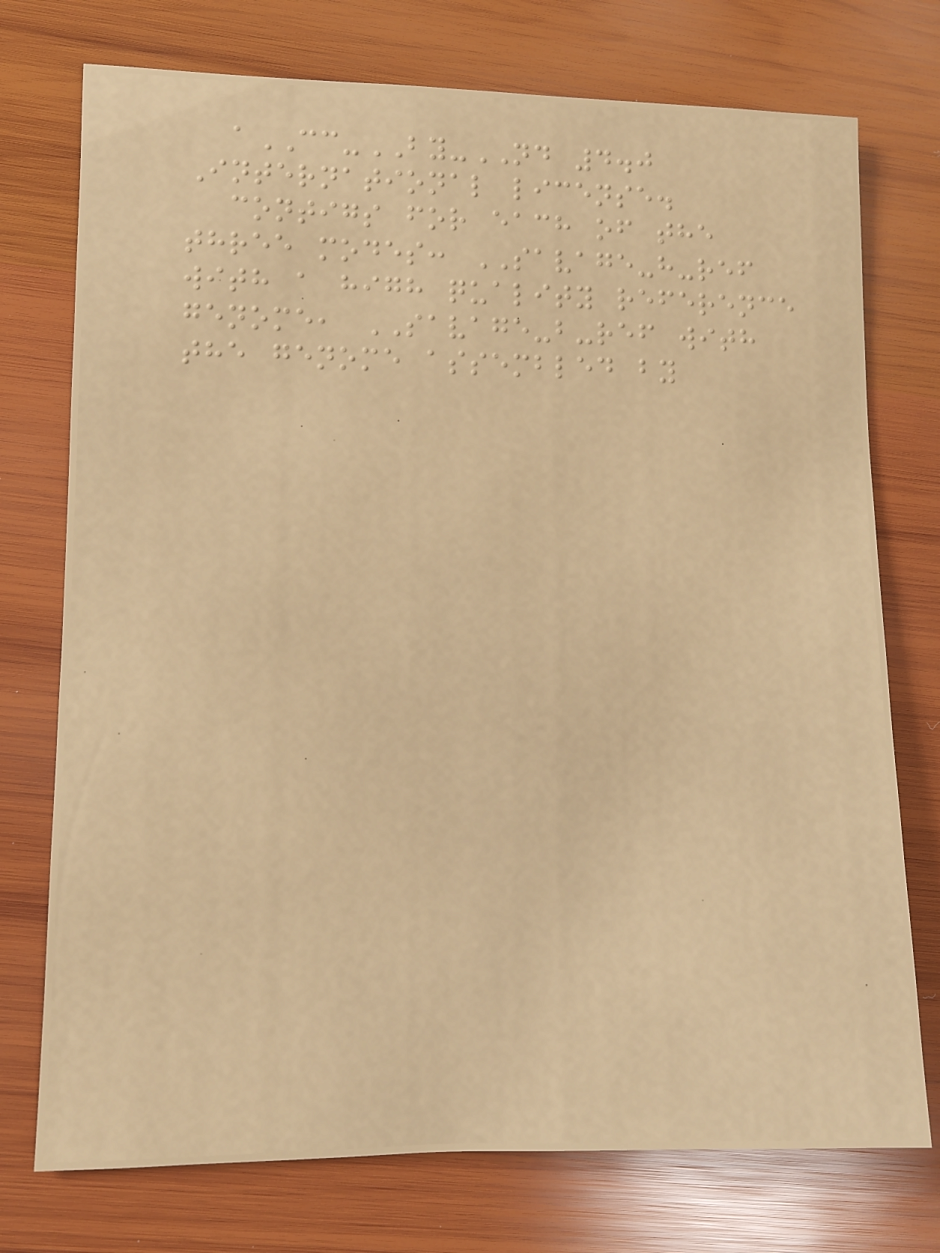aCC-BY-ND 4.0
International license.
contigs for each of the
three modes: SAVAGE-h-ref
with a high quality reference
genome, SAVAGE-b-ref with
the genome assembled by
